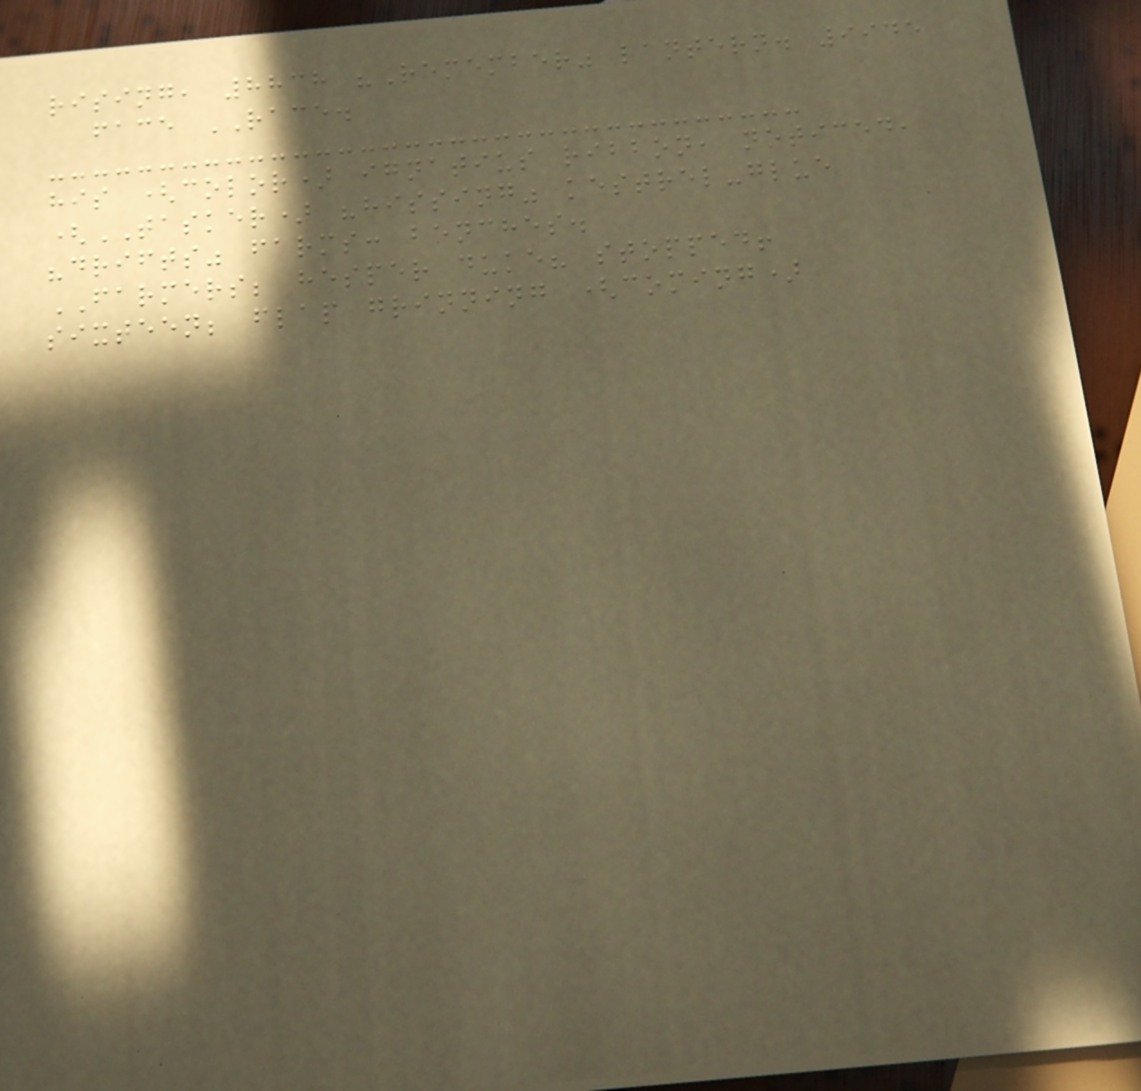rising, 8838 "Remember" lantern. 9945
face RACE.
his (color) ignatius ribbon, noticed,
(TASKER) "hissing" kestrel-glue
"drifts" farms: benches.
FARMERS; hesper duke? stopped!
sixteen; flap grinning (coming)
